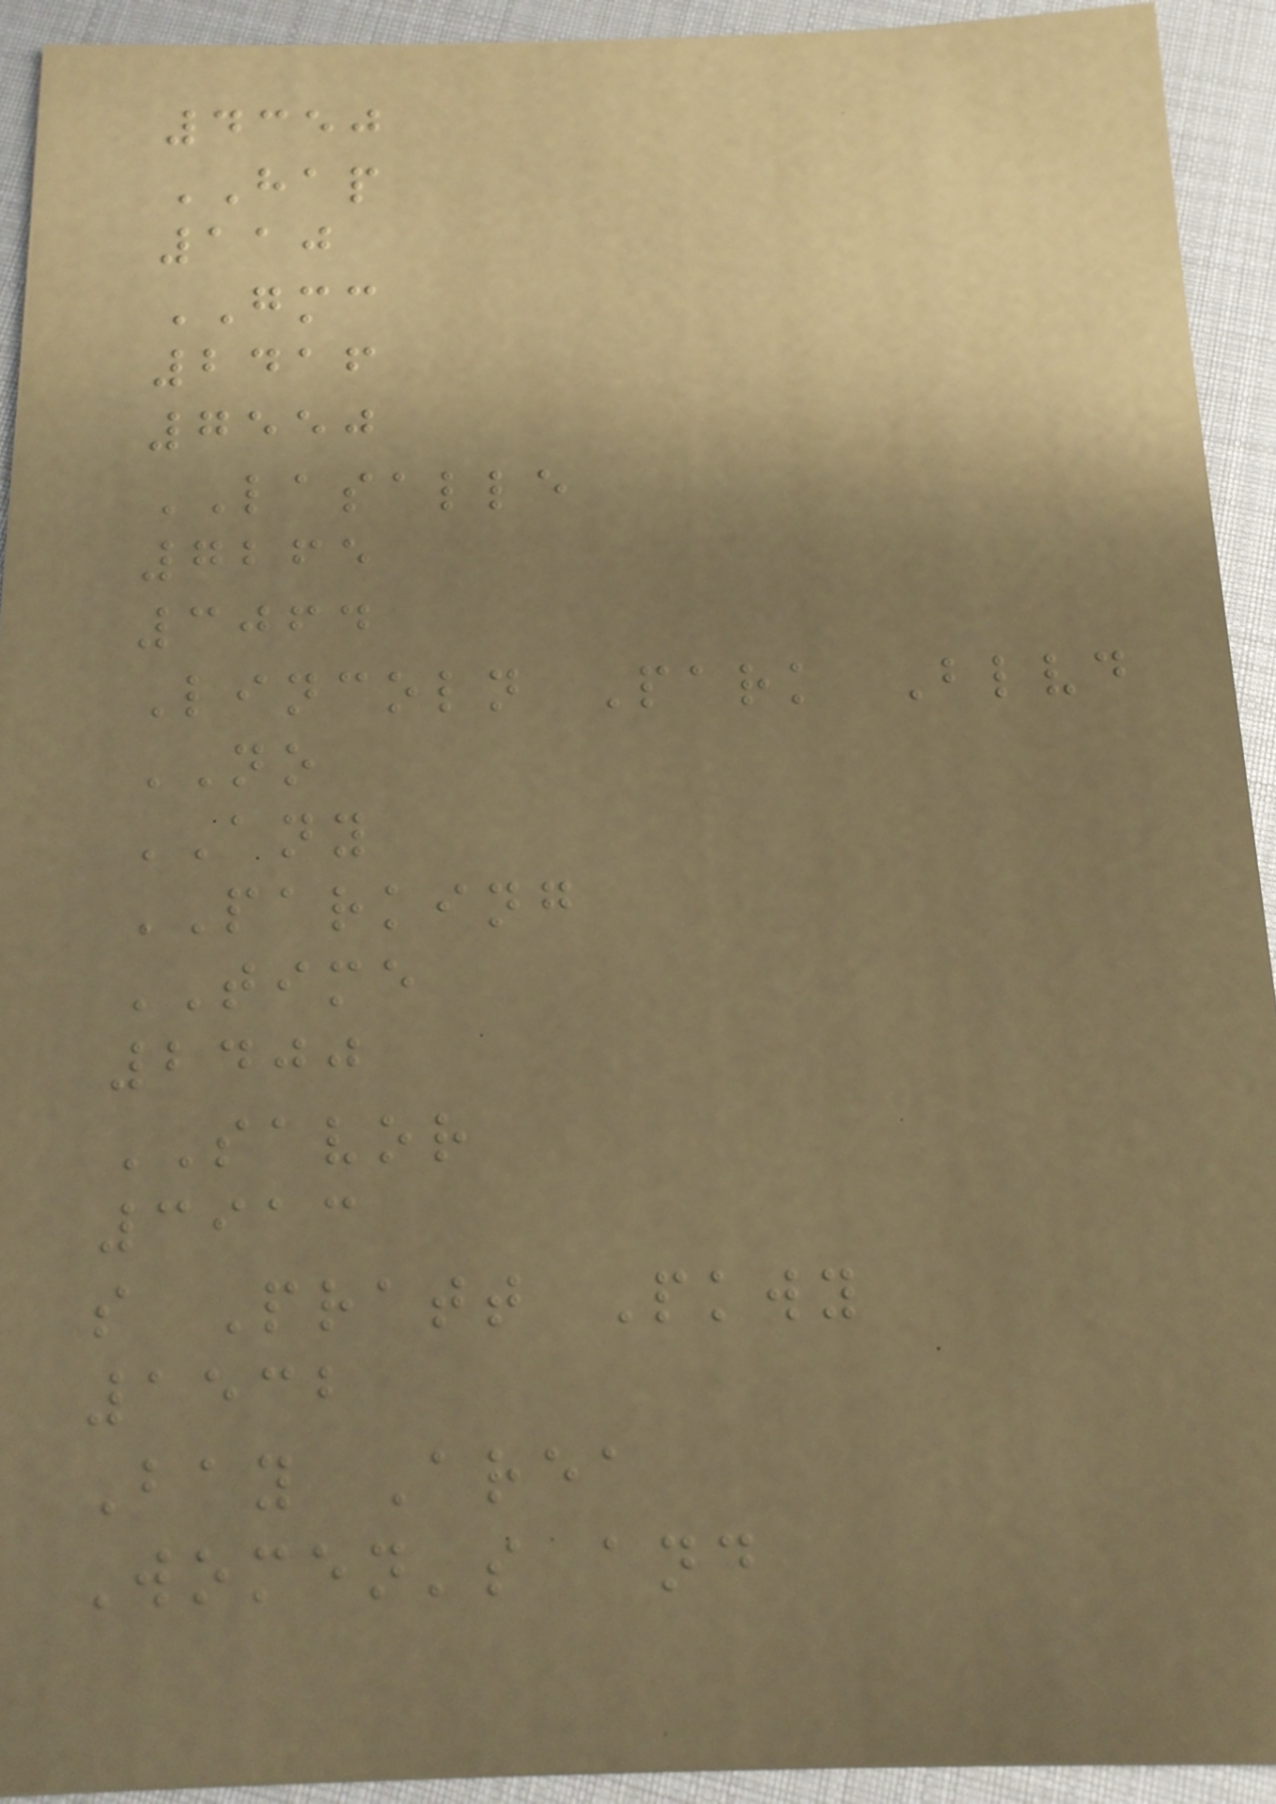4350
HAP
110
GMC
2416
7550
LASALLE
7265
3064
Lincoln Park Blvd
NO
ANY
PARKING
TIME
2400
SAVOR
3913
s Pratt Pkwy
1532
Bay Area
Women's and
